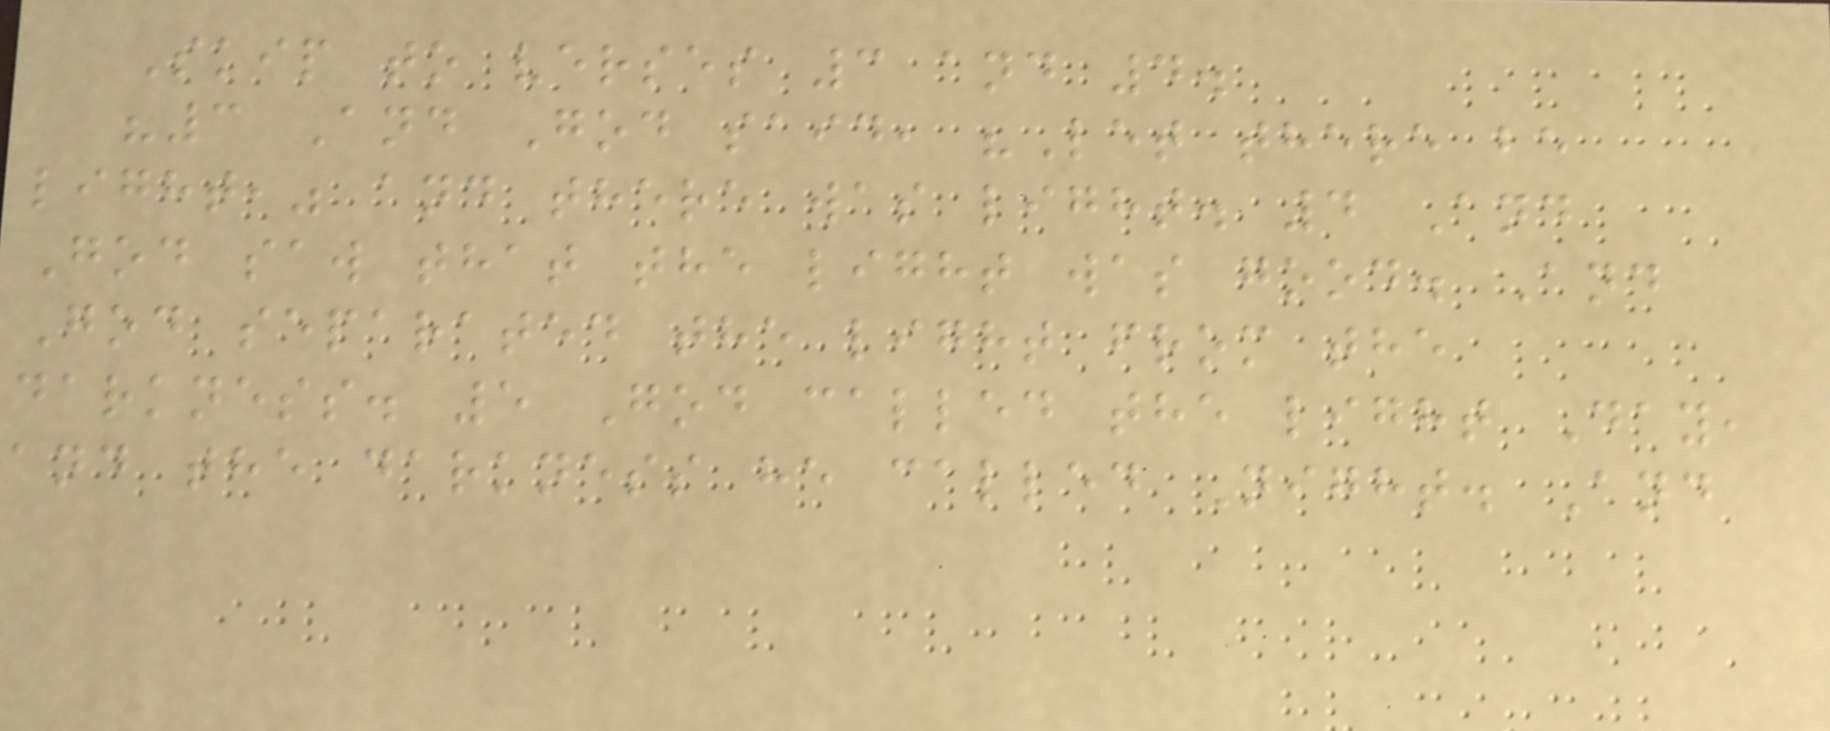Skip to verses 3 and 4.
"3 And God said, "Let there be
light," and there was light. 4 And
God saw that the light was good. And
God separated the light from the
darkness. 5 God called the light Day,
and the darkness he called Night. And
